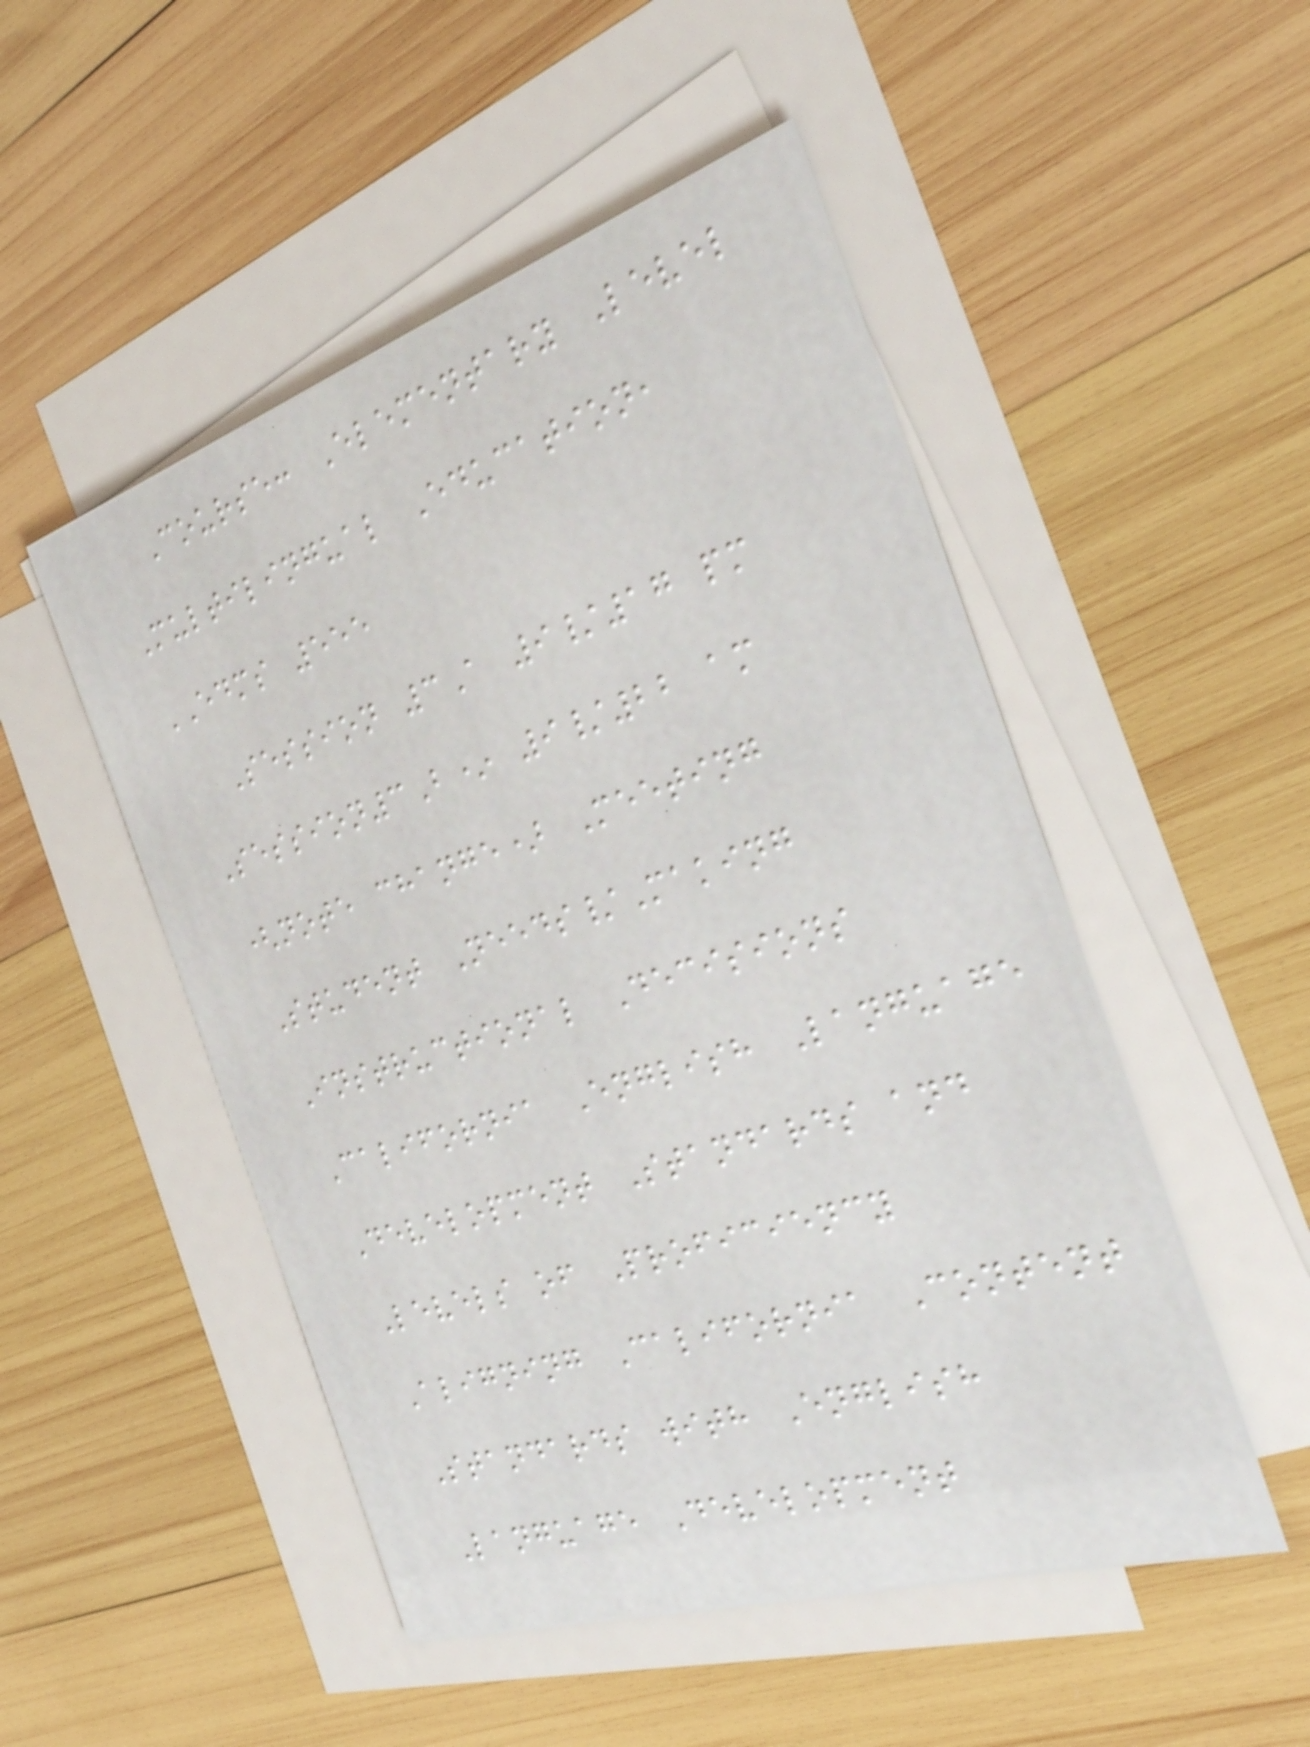Course: Elementary Level
Multilingual Education,
EDMS 555
Session 3A 9/17 pm
Session3B* 9/22 am
(note change) Meeting
Student Needs/Making
Instructional Decisions
California English Language
Development Standards and
Levels of Proficiency
Aligning California Content
Standards with English
Language Development
